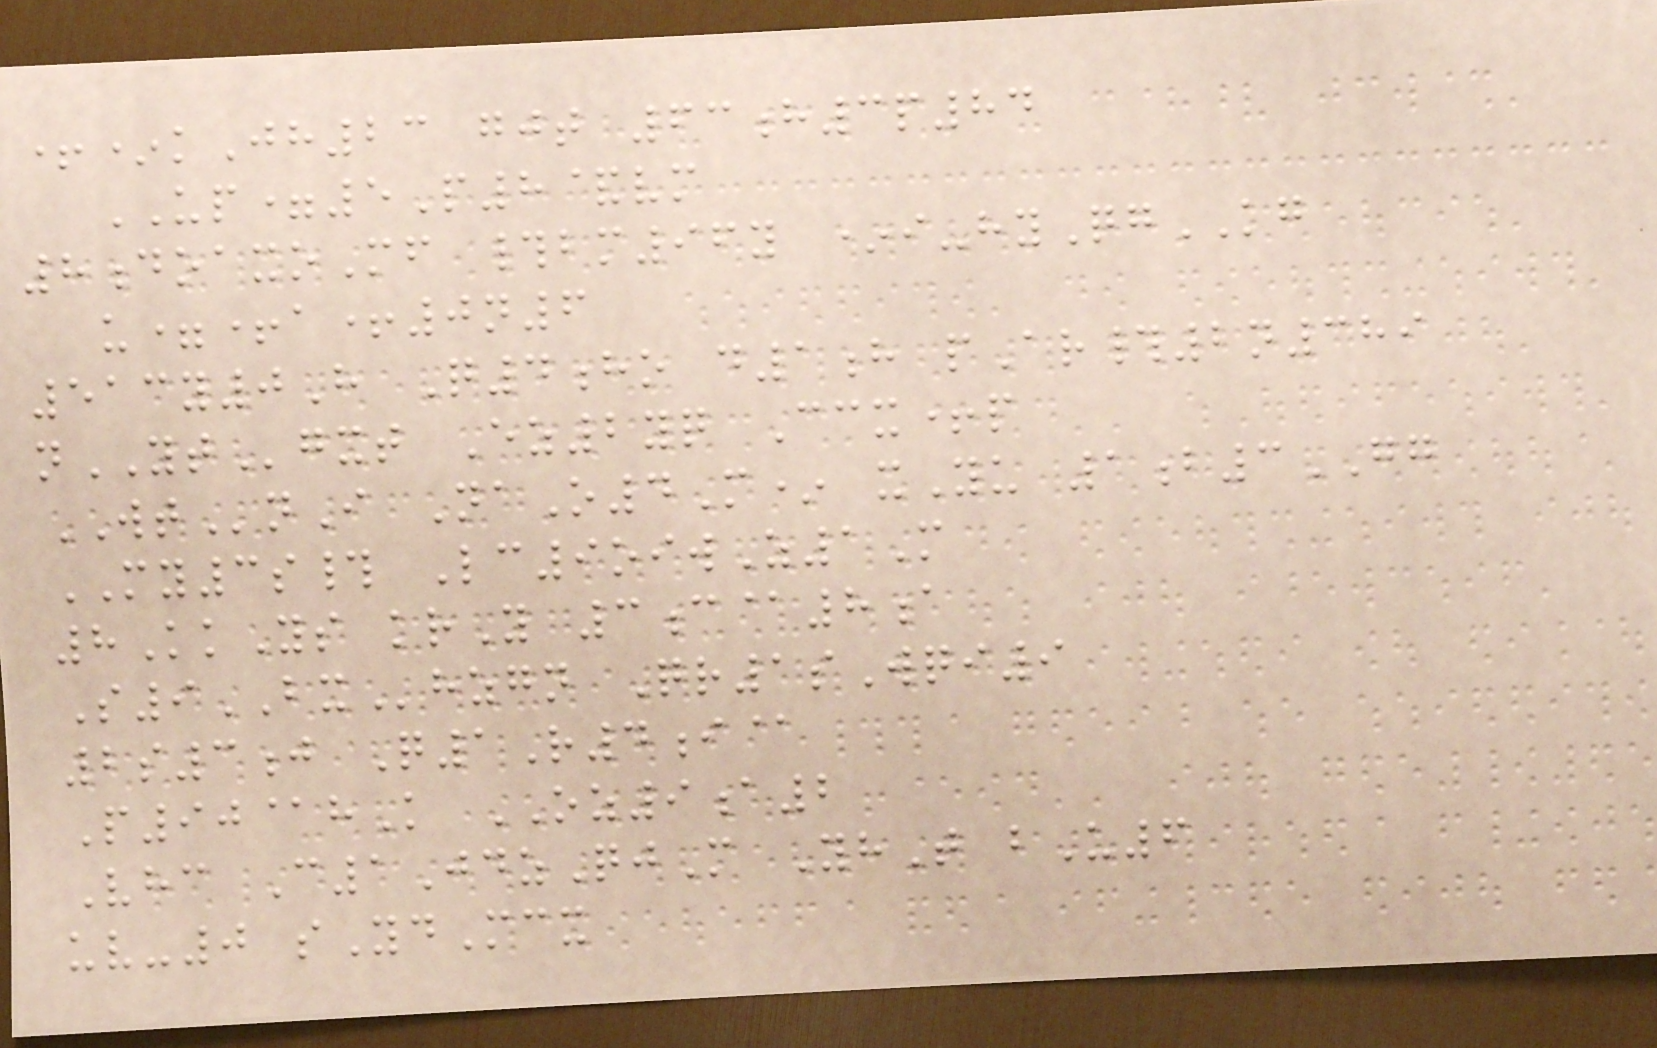+*kJh23 gjt 63h3p84
UP=5P8&vm
8doaxoMf #bm96y *i-hyQgKG
u=+a+0n6
513y0H Q4ho d1h pAr#2n389
nYTgxt Ez2yq Ccx+p
WTnI NaO4M* xYu 1b3GG
MY3s# Lc9oiwZ1M
8KkYs krY 3c@8a
S9BXhzgn Qr1sWqi9
2s3j Q1R4i@
P90@hK OZ9a2
Vhc C1JdzQjM YhT bU6
uv-0 sYdMcx
